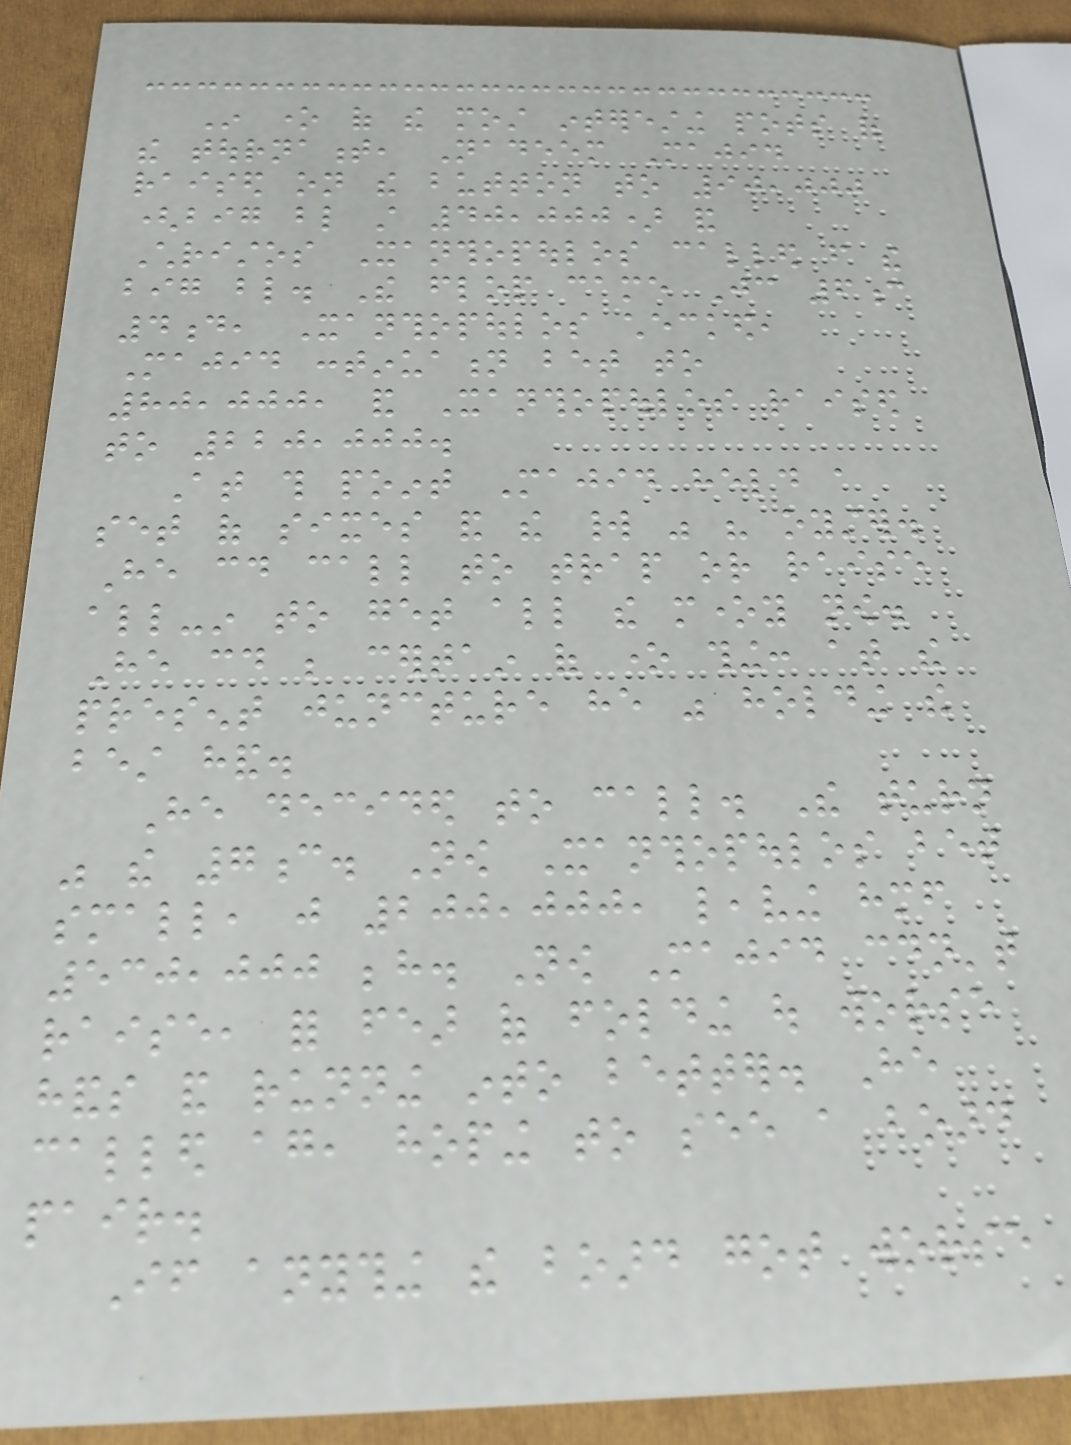In one of the most interesting pots of
the tournament, Nadeem Majid
raised on the button to 90,000
(big blind still 40,000) and
Christos Xanthopoulos called from the
big blind. The flop came Jc 6c
4d, Xanthopoulos checked,
Majid continuation bet to
80,000, and Xanthopoulos raised
to 220,000.
At this point Majid held a
set of sixes and the world was his oyster.
He could call to trap or raise
all-in to get all the money now.
He could be certain of one thing: at the
present juncture he was holding the
best hand.
He decided to call. The turn
was the 7c. Now Xanthopoulos bet
small, just 200,000, leaving himself
530,000 behind. Now Majid couldn't
raise, for fear of folding out worse
hands and running into better. He
called again, hoping to see a board
pair.
If anything the board got worse
